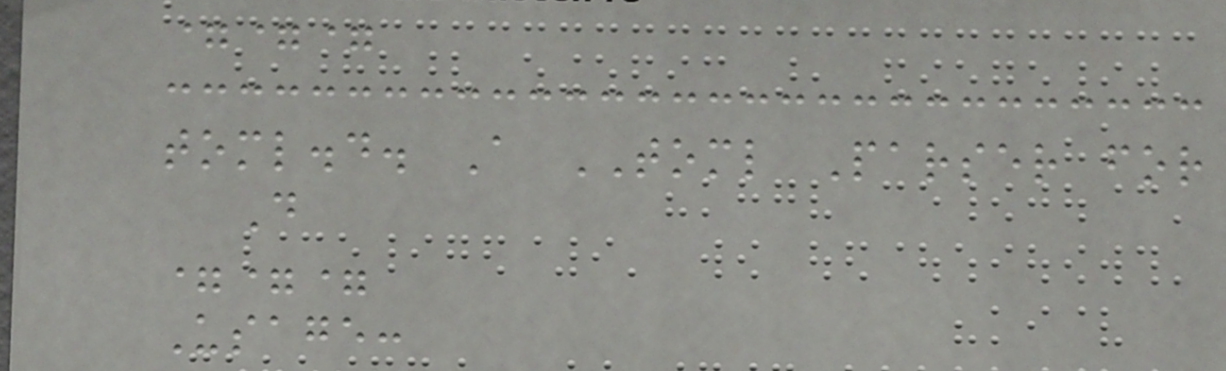===
toml.d. A TOML Parser for
D
===
Usage:
